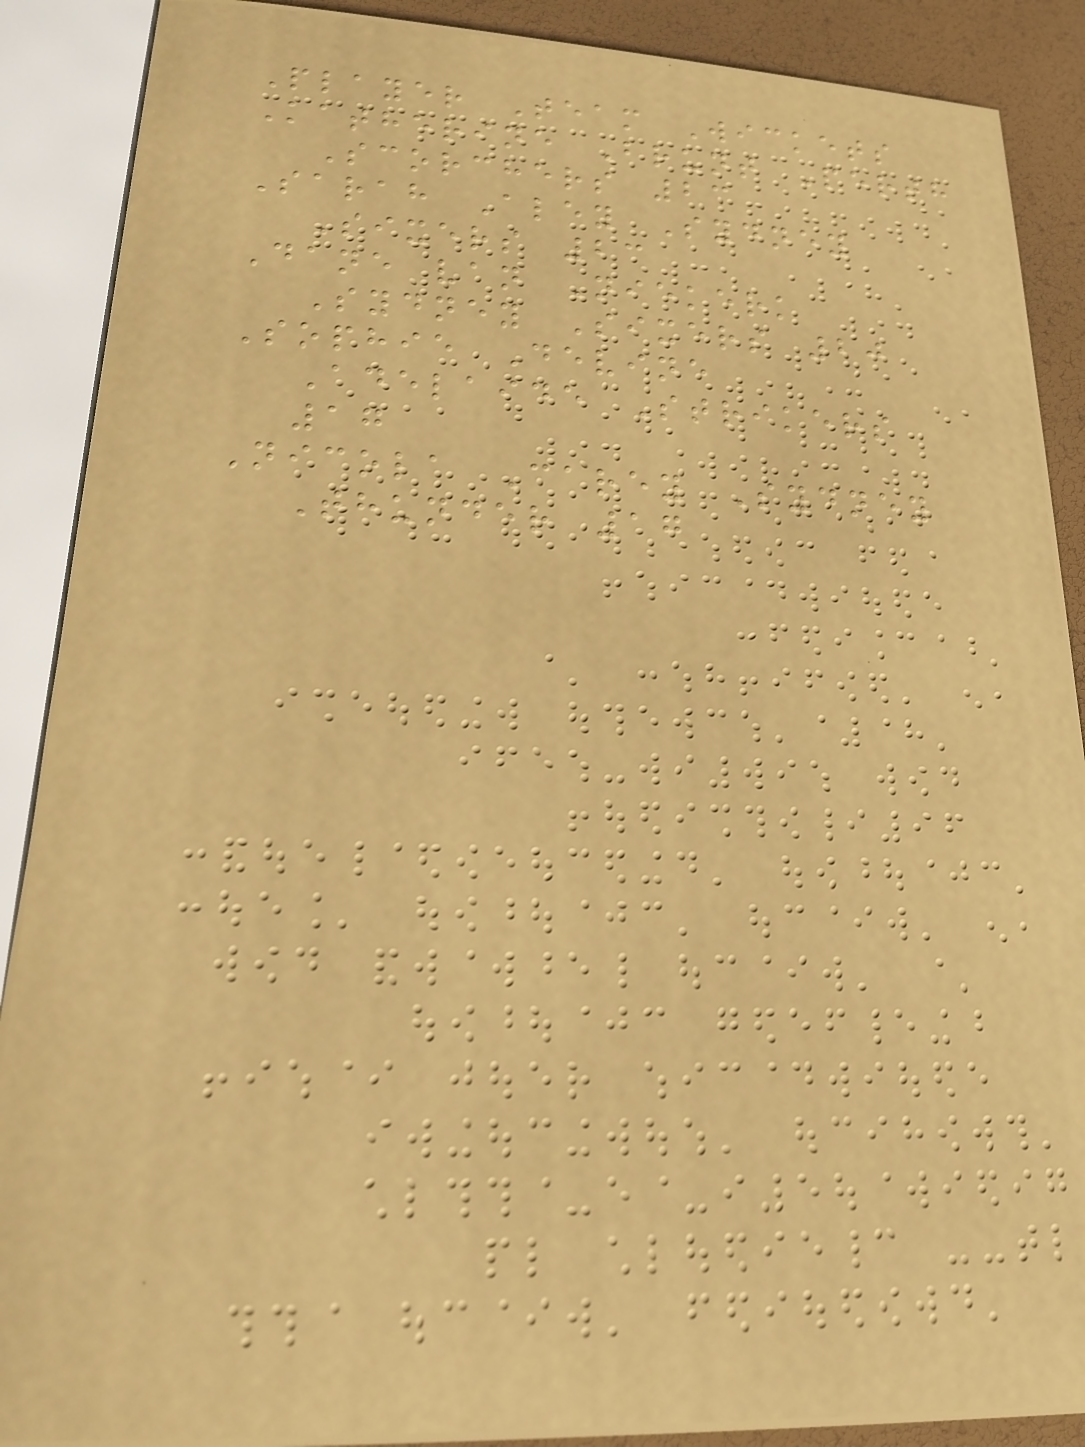Player Team Wickets
Katherine Brunt Perth
Scorchers 23
Sarah Aley Sydney
Sixers 23
Dane van Niekerk
Sydney Sixers 20
Sophie Devine
Adelaide Strikers
17
Nicola Carey Sydney
Thunder 17
